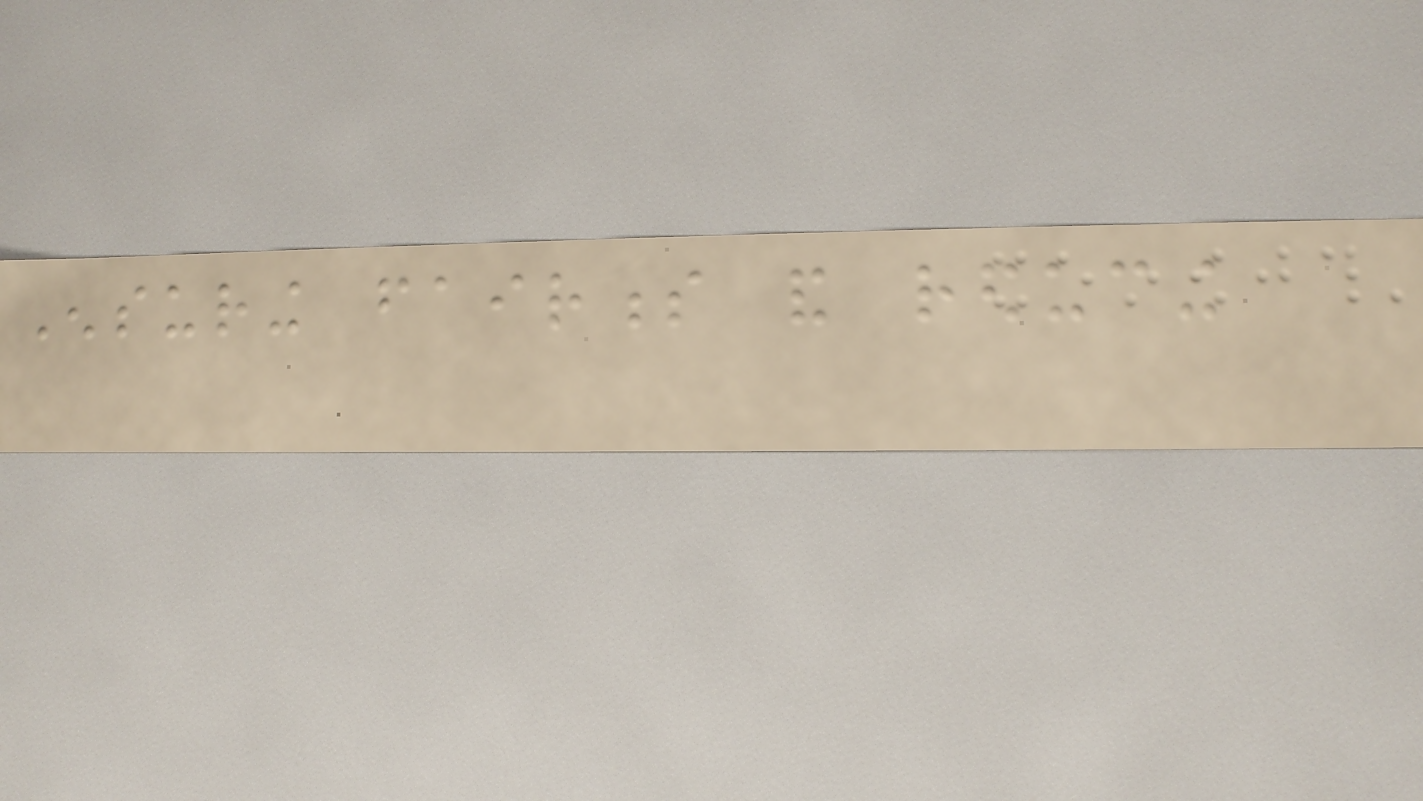Ensuring fairness and reducing
